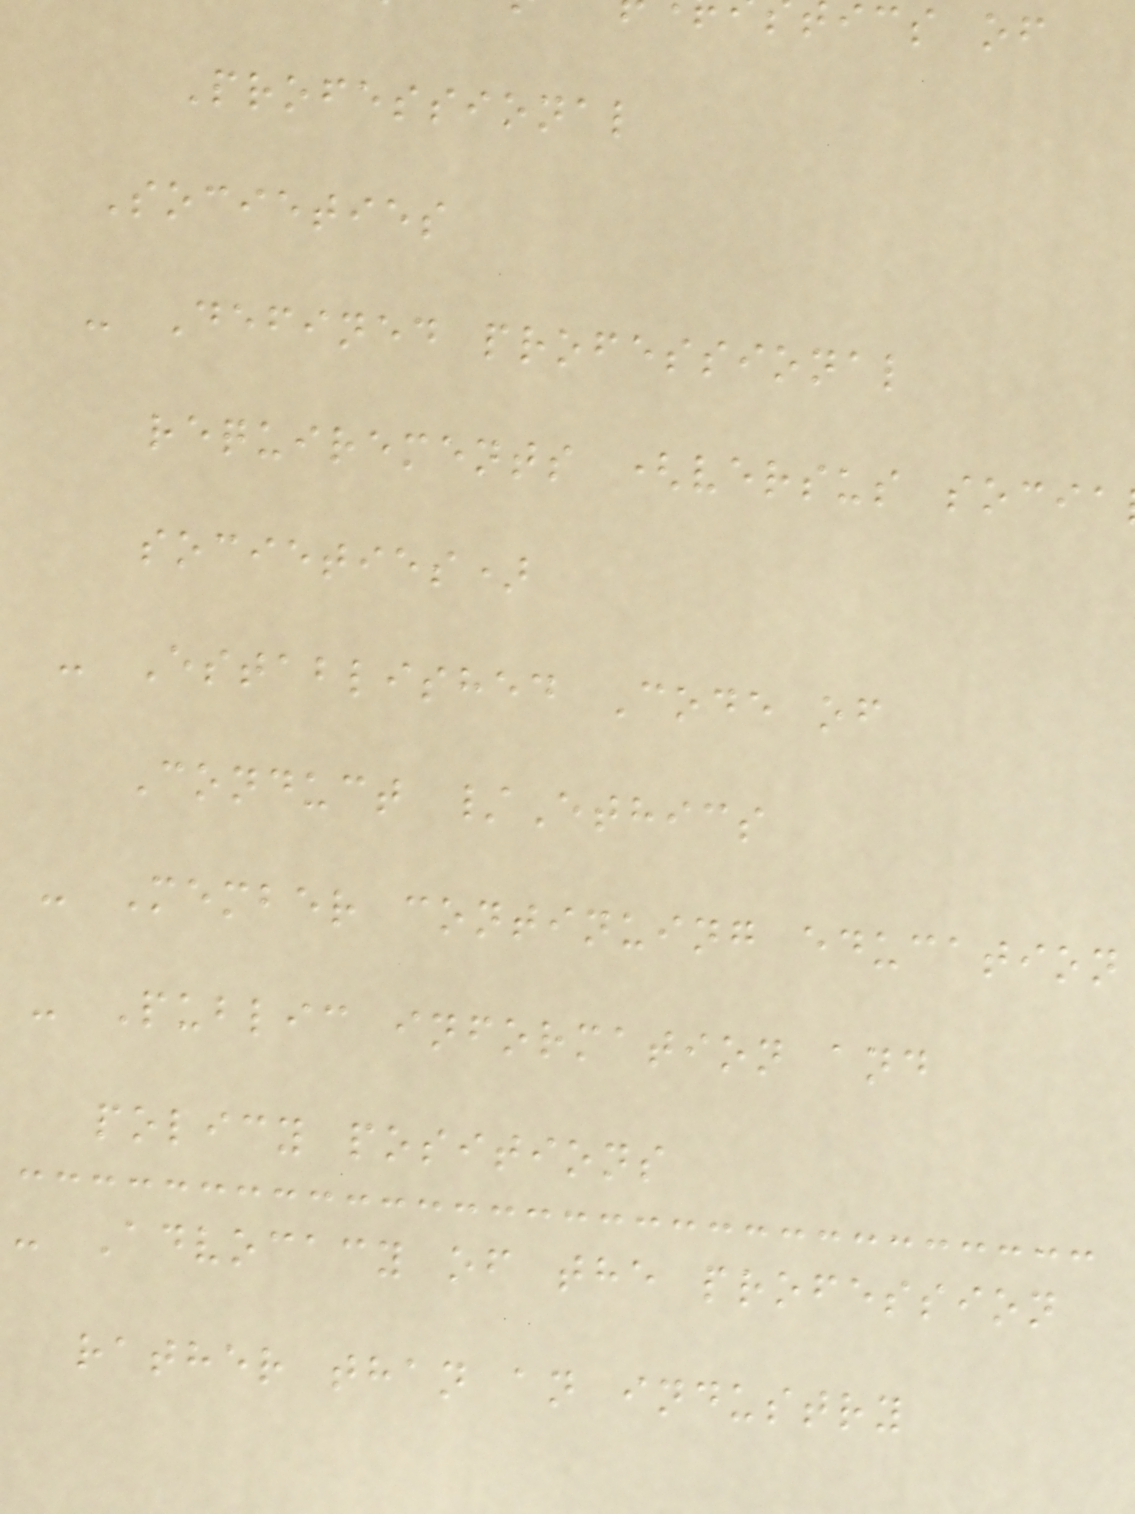Professional
Societies
- Defined professional
requirements (versus socia
societies)
- Established Code of
Conduct /Ethics
- Member continuing education
- Public information and
policy positions
- Advocacy of the profession
rather than an industry
